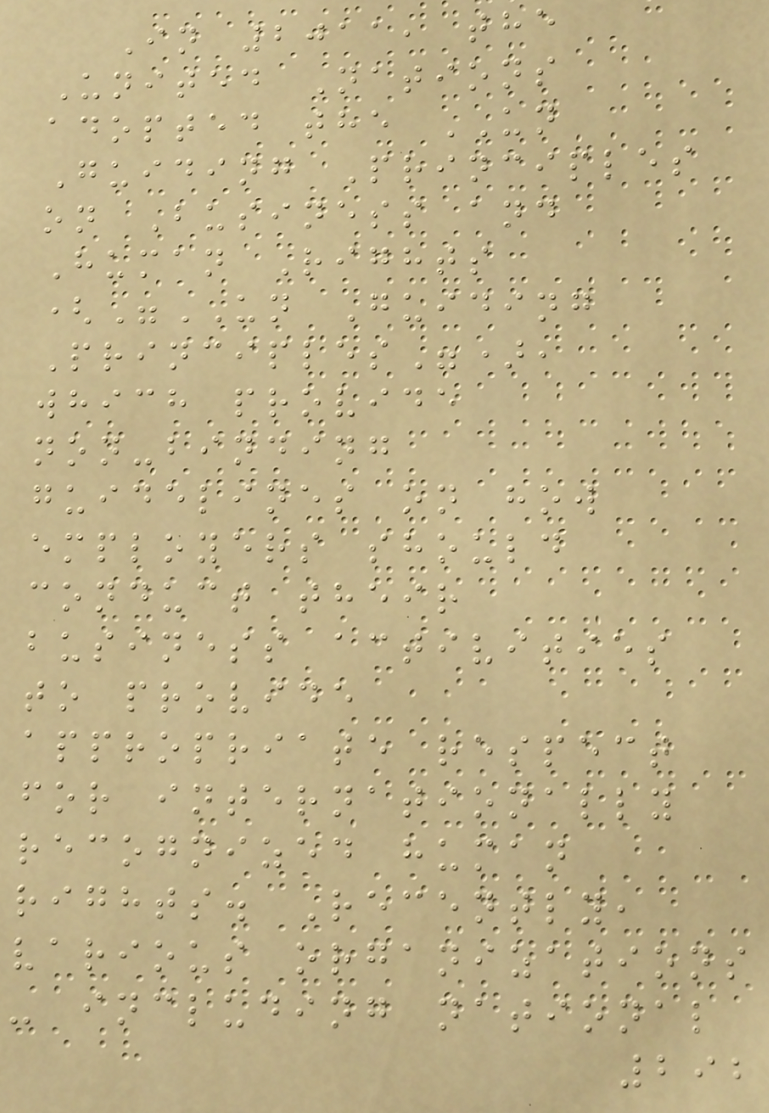In 2011, the
United Nations
adopted the UN
Guiding Principles
on Business and
Human Rights
("UN Guiding
Principles"),
which provide
non-binding
guidelines on how
employers should
conduct their
business activities
to provide
appropriate respect
for internationally
recognized human
rights. Recently,
various organizations
- including national
292
